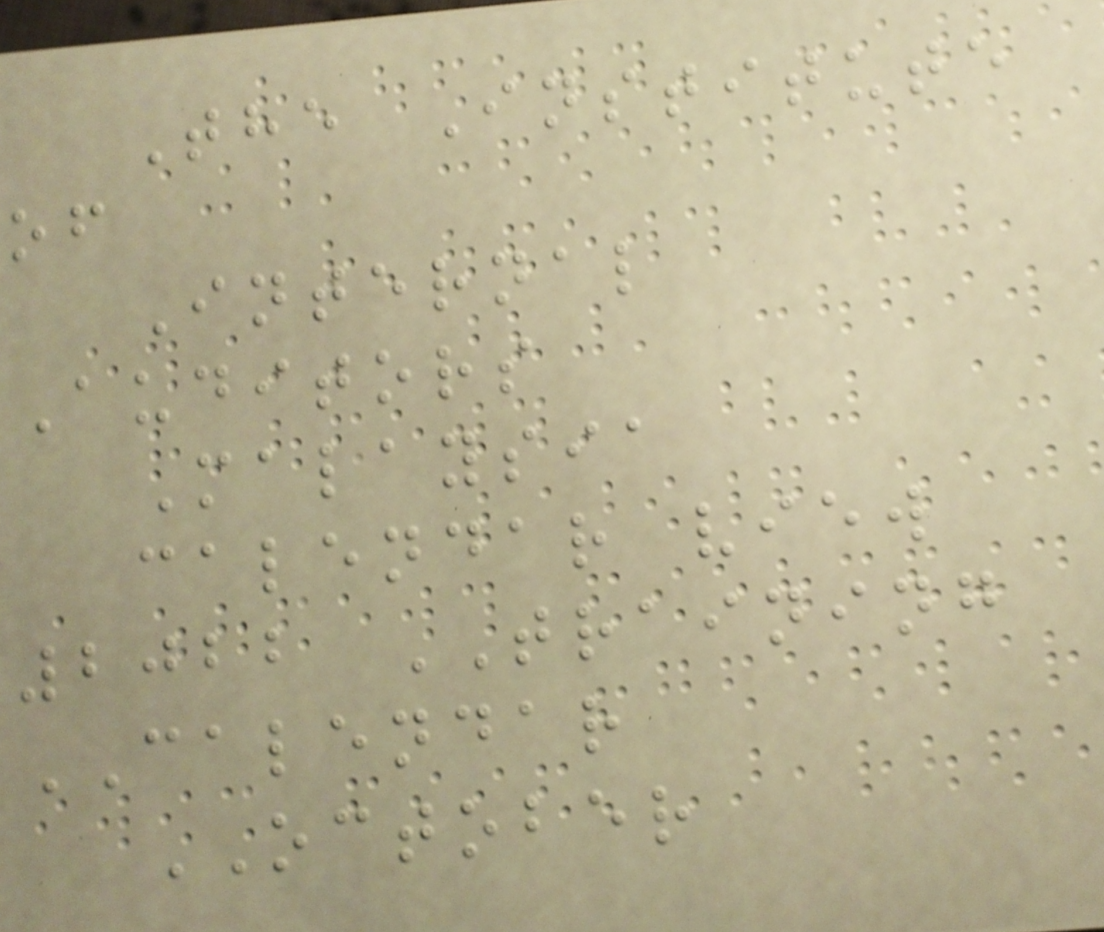The Institute
of
Internal
Auditors
Malaysia
calendar view
2022 TRAINING
CALENDAR
OCTOBER
